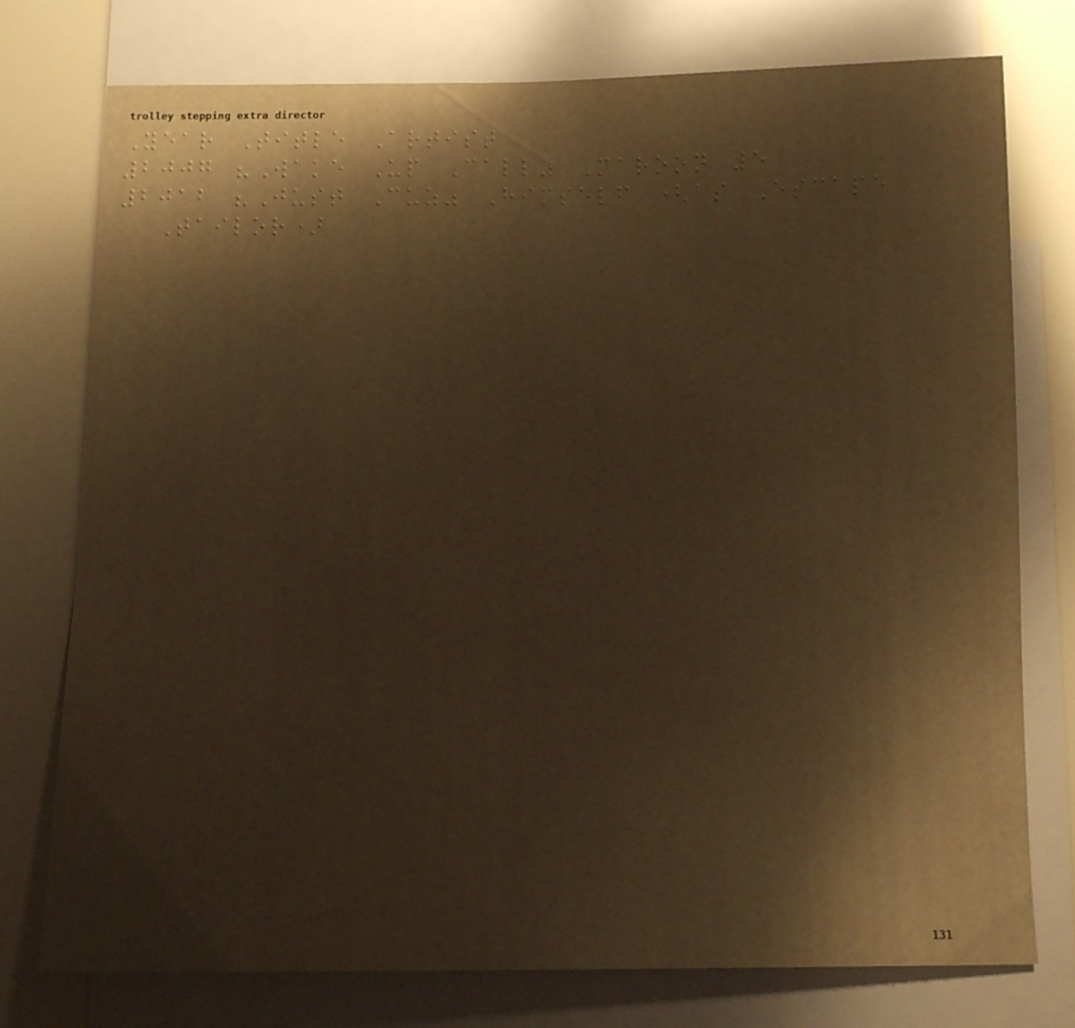Year Title Artist
2007 "Wake Up Call" Maroon 5
2012 "Just Cuz" Himself (as Escape
Tailor)
